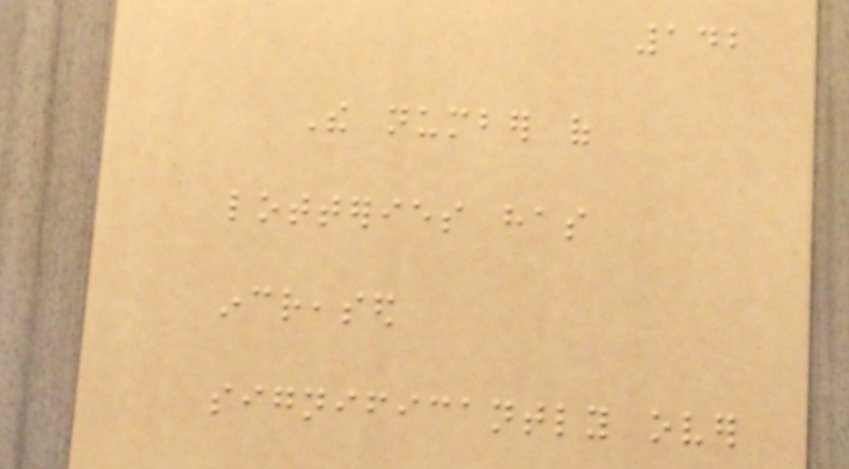142
The number of
lotteries has
increased
significantly over
